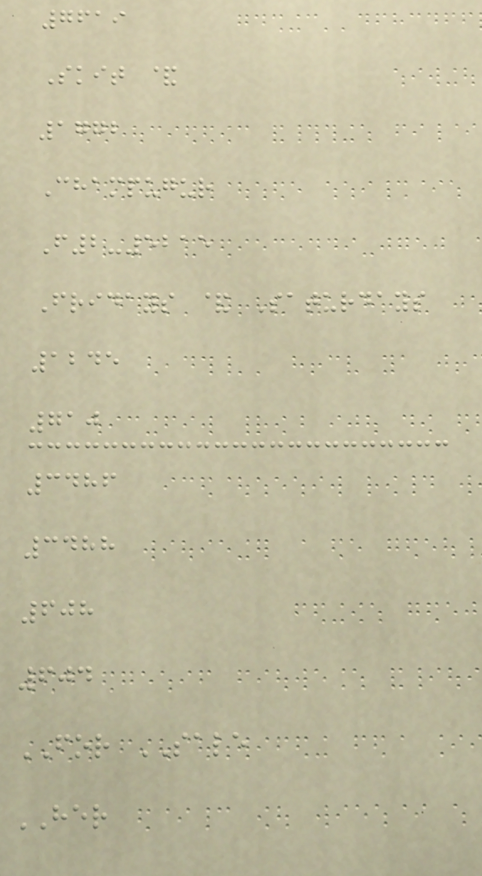7619
Skit &
1772
Champugur
F2-5215
Fridays & Saturdays
1245
710
3486
3488
608
604
FOR SALE
HER
